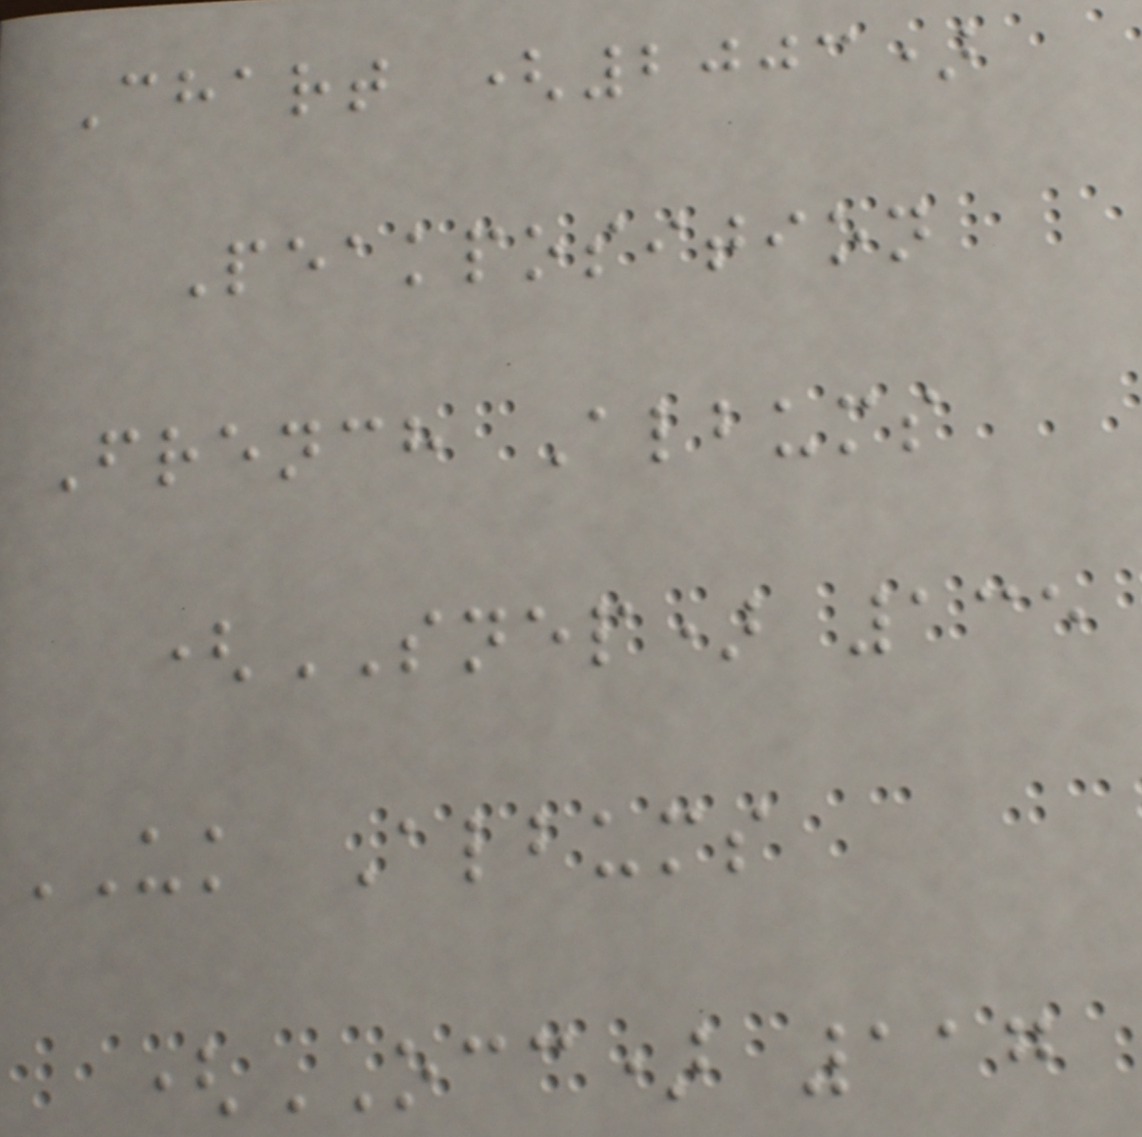Chart (2003)
Peakposition
French Albums
(SNEP) 135
UK Albums
(OCC) 117
